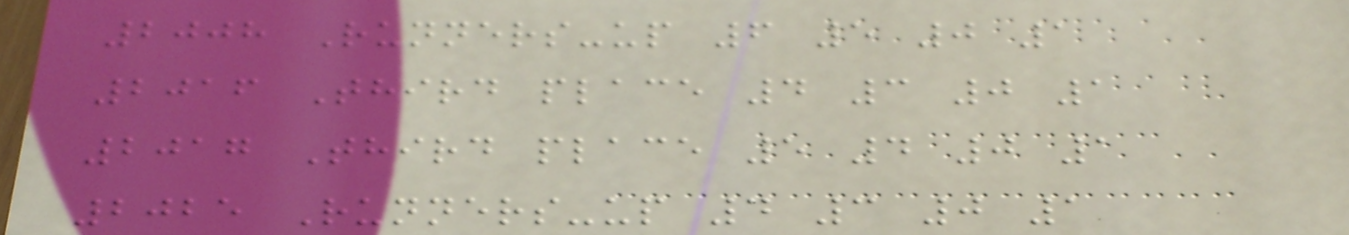2008 Runners-up 6 5 0 1
2016 Third place 4 3 0 1
2017 Third place 5 4 0 1
2025 Runners-up 4 3 0 1
